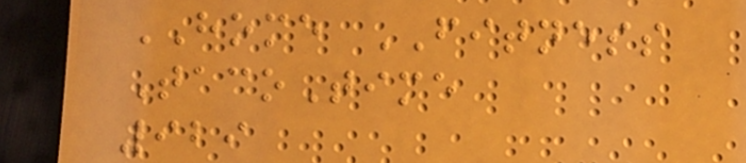HOME FITNESS
TacoTime
929
